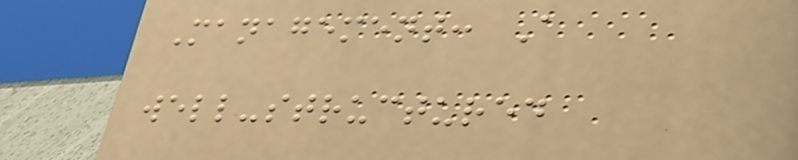Management: A
well-structured
